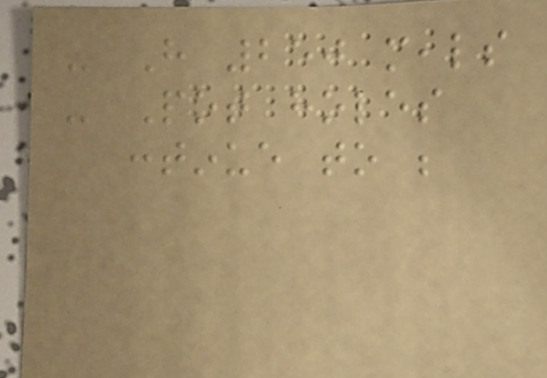- Have 250 meals
- Pot holes
continue to be
